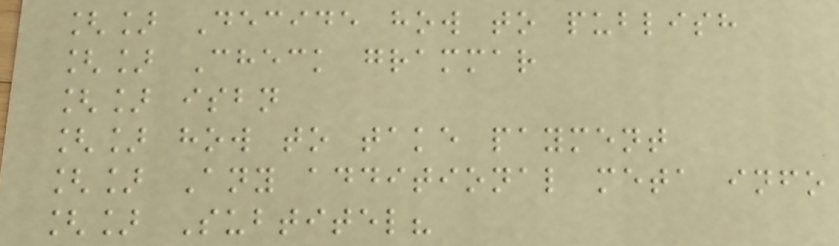[] Decide how to publish
[] Check grammar
[] isbn
[] how to take payment
[] Any additional meta info
[] Subtitel?
